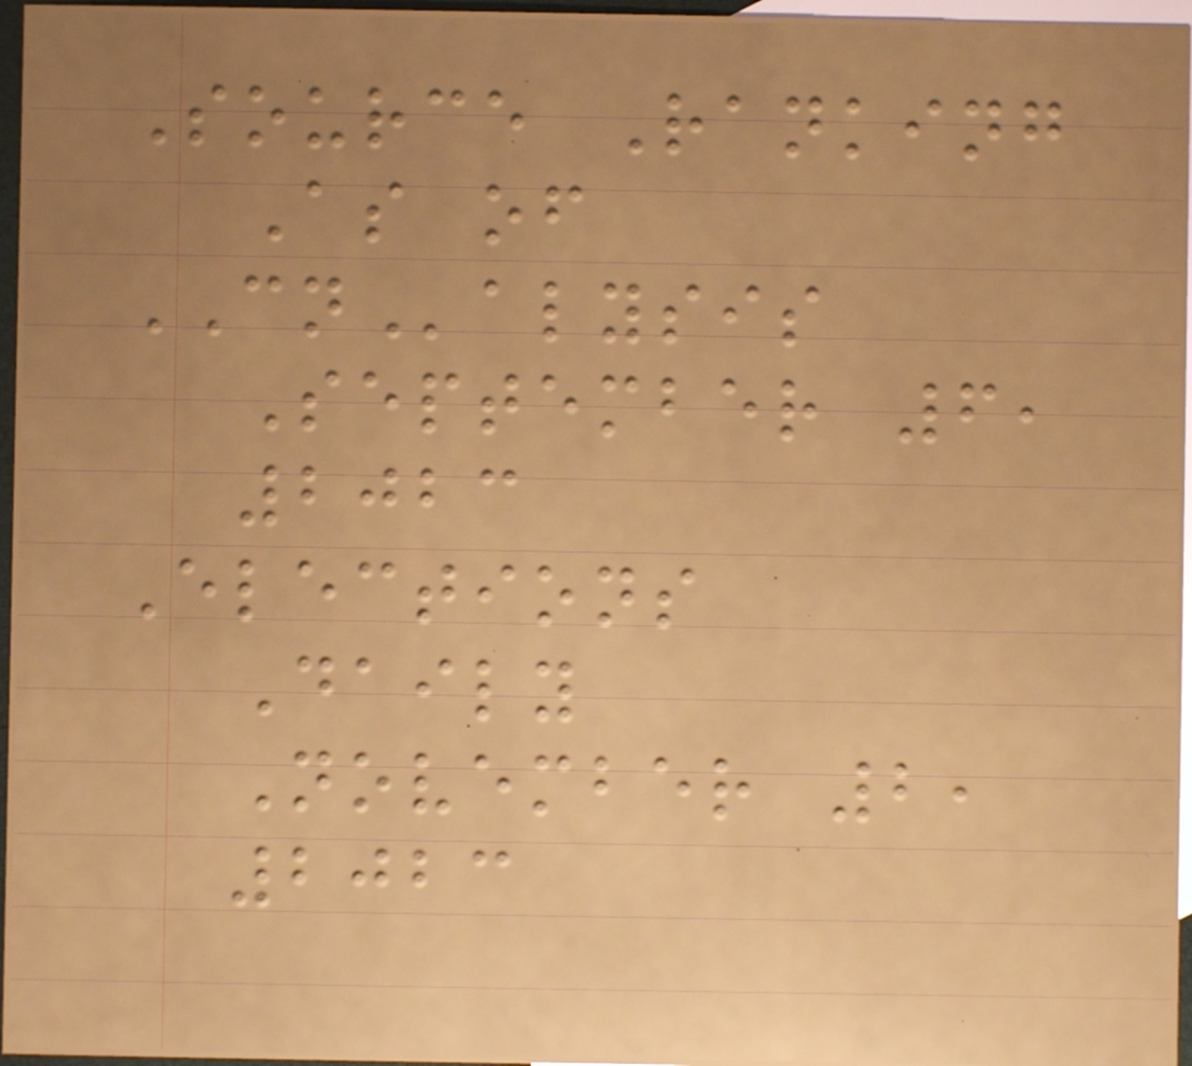Source Ranking
As of
CNalysis
September 6,
2023
Elections
Daily
November 2,
2023
